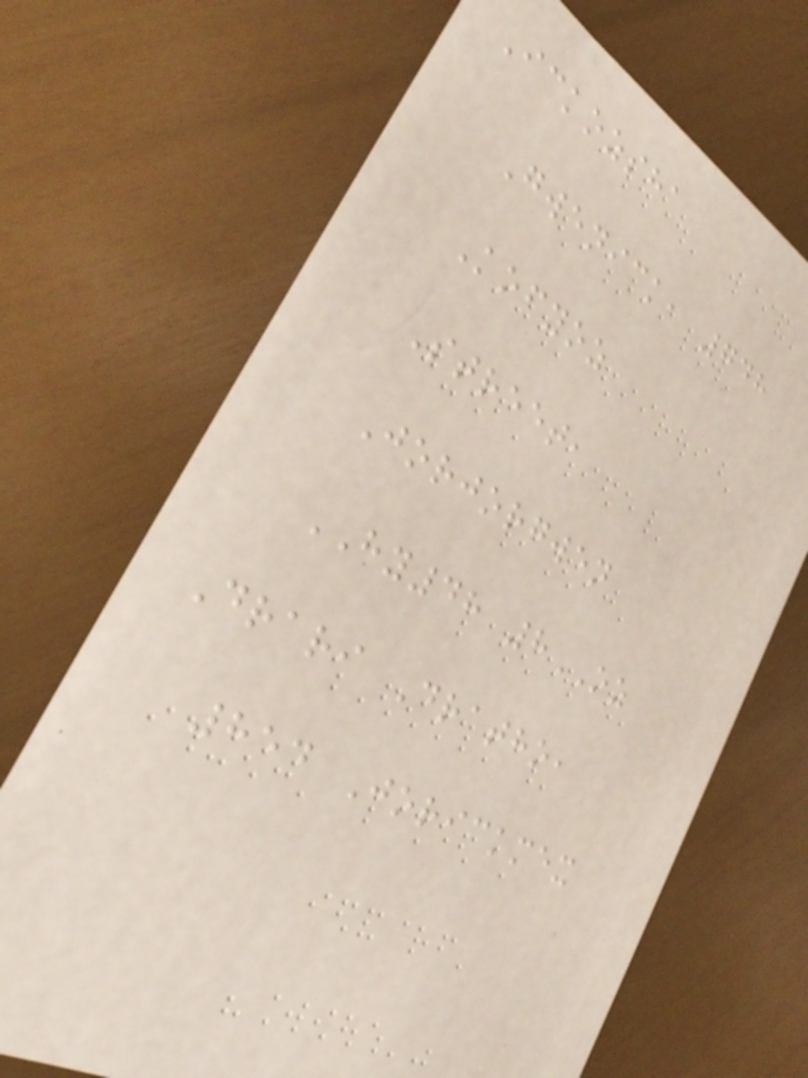Ickozsha
Gwenick, 748
Kofyoz
Street,
Jorjorgwen
HY48 8OZ
Drari Dratho,
854 Jorickmex
